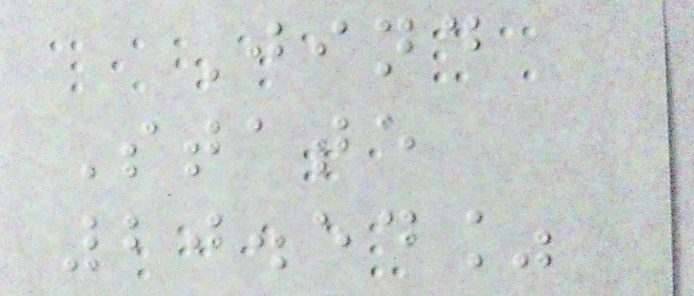Jind
State
20.54%
